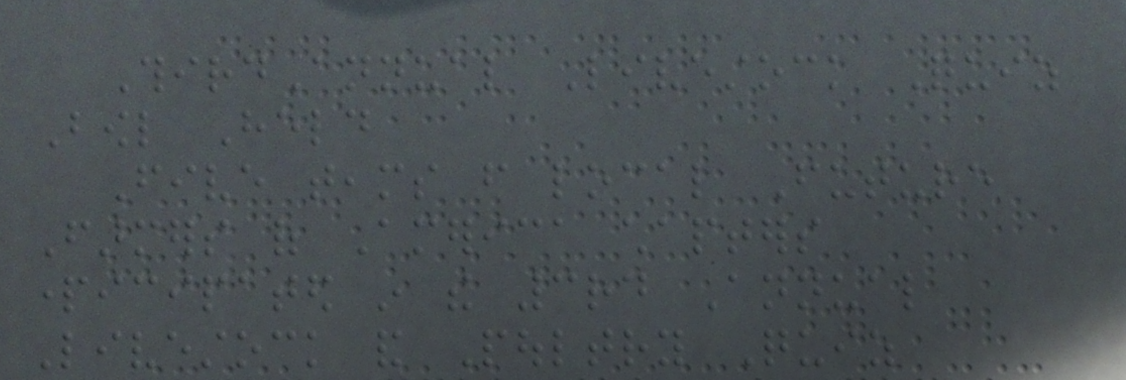ThirdAnnual Livestock Quiz
Bowl Held
Five teams from local Future
Farmers of America chapters
participated in the 3rd Annual
Livestock and Poultry Quiz
